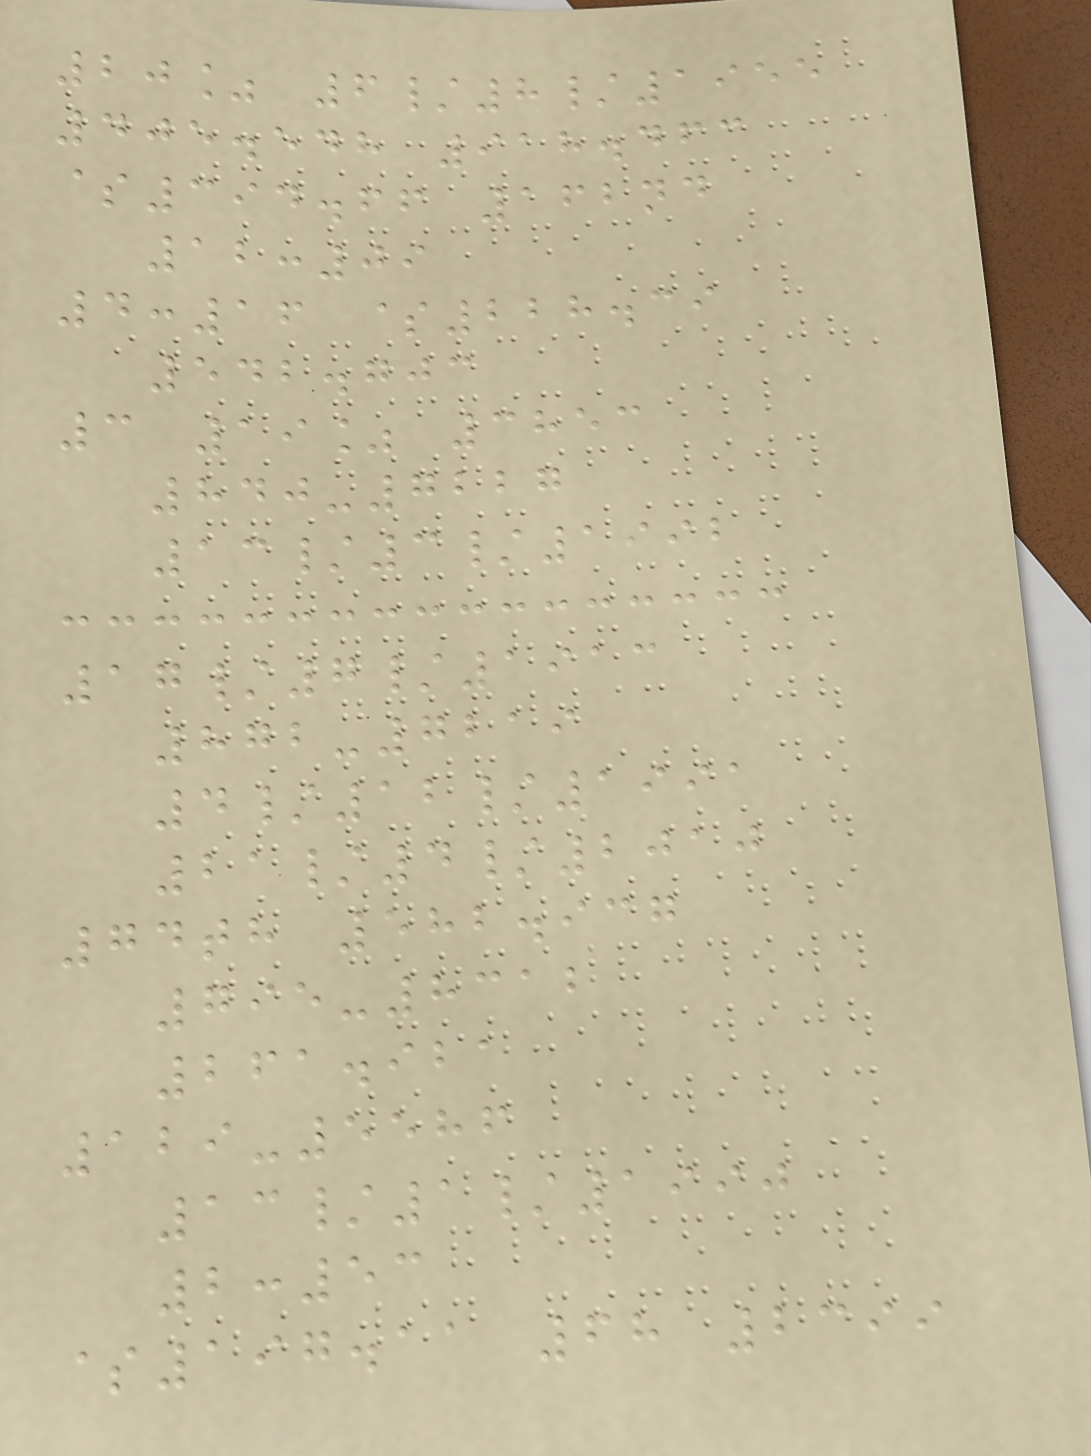20% 6/8/1955
405.548 918.463
$394.66 162nd
12:09
4:16 $228.39
542.703
3 19% 3853
840-7227
13/3/1992
17/7/1913
872-7219
4/12/1991
21/4/2010
74th 582.937
795-8312
261.921
129-5586
13/1/1990
2:53
$197.11 68 2399
